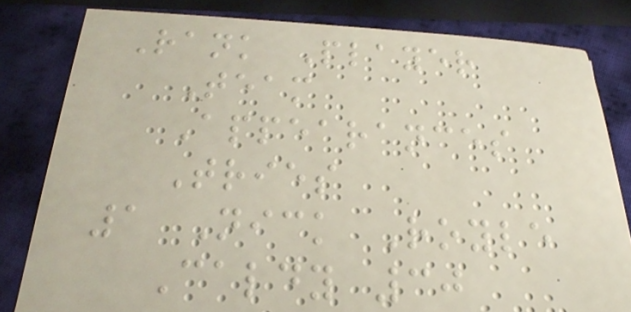Rank Player
Team
Appearances
Tries
1 Nick Royle
Caldy 30
